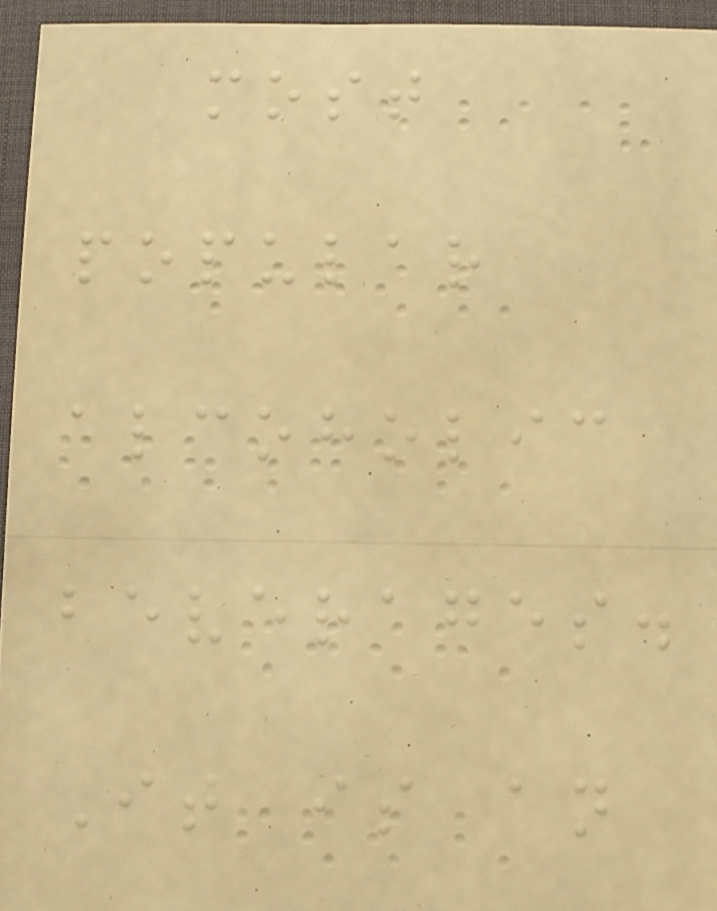most
popular
alcoholic
beverages.
It is an
